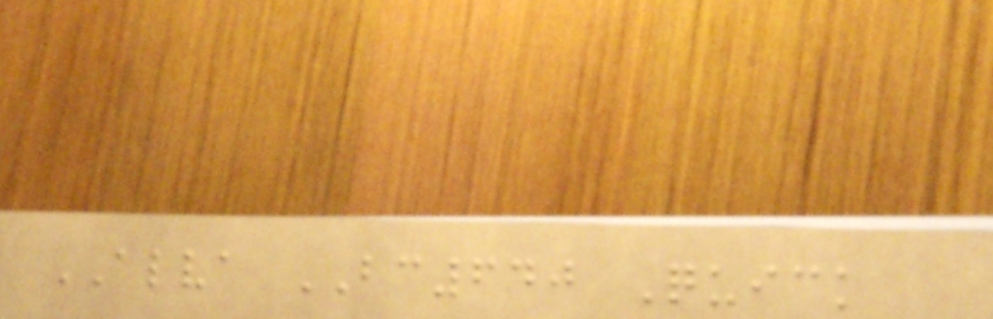ALVA BC640 Quick
